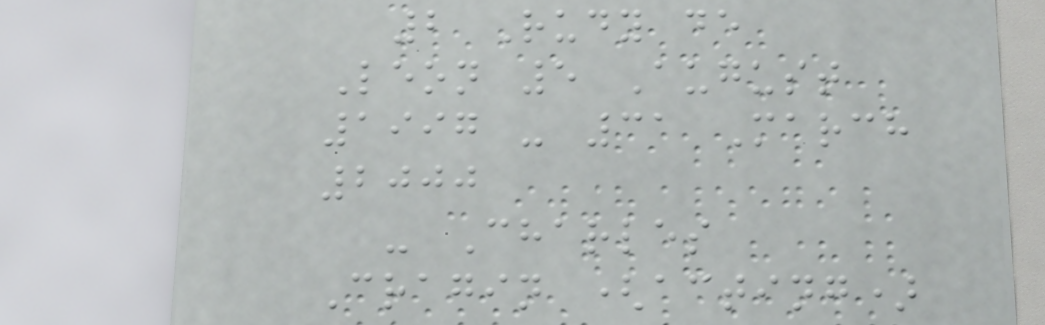2 Rudy de
Leon 5 August
1997 - 31 March
2000
- Charles
Cragin (acting)
